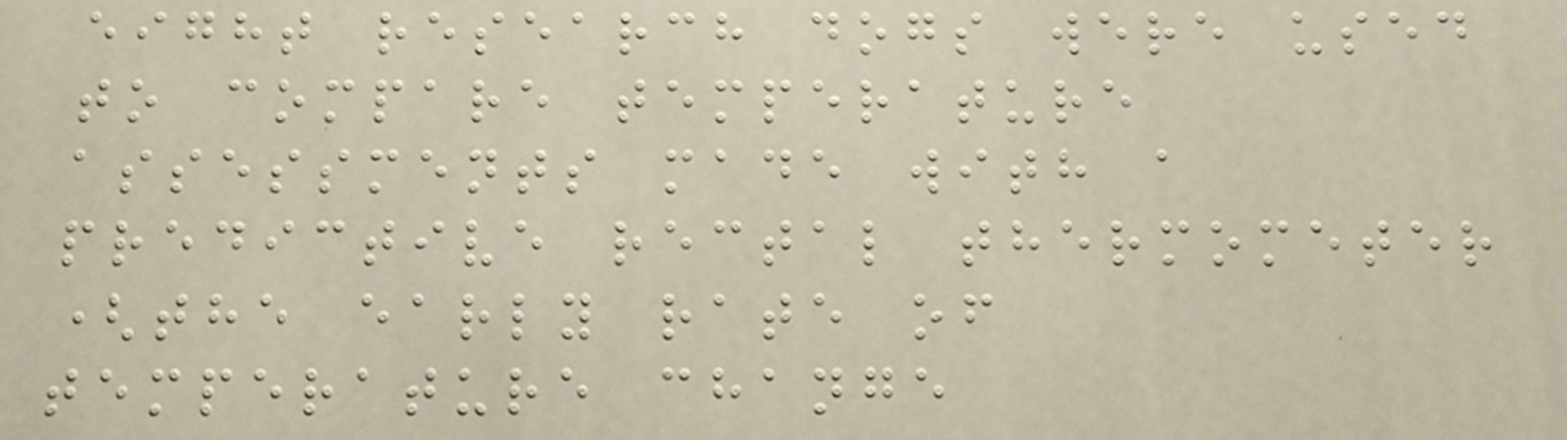eight research dogs were used
to compare temperature
assessments made with a
predictive rectal thermometer
(the early rate of
temperature change
